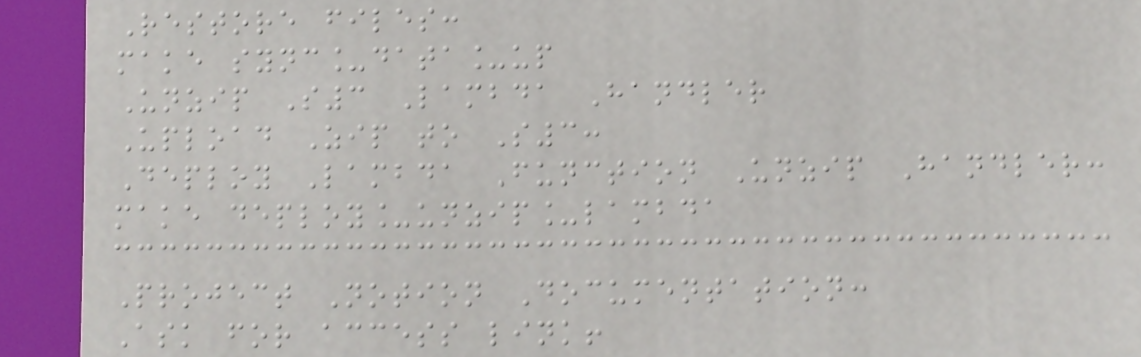Restore files:
make sync_data_up
Unzip S3 Lambda Handler
Upload Zip to S3:
Deploy Lambda Function Unzip Handler:
make deploy_unzip_lambda
Project Notion Documentation:
Ask for access link!
